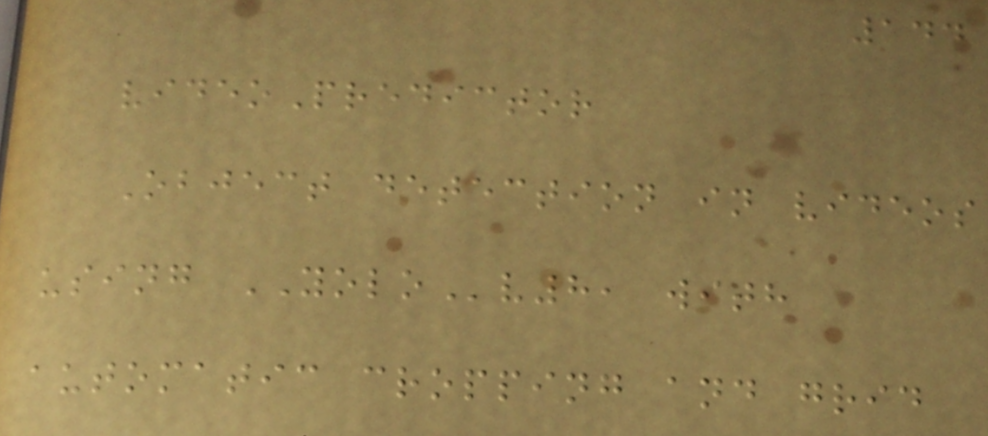144
videoPredictor
Object detection in videos
using YOLOv8, with
automatic cropping and grid
